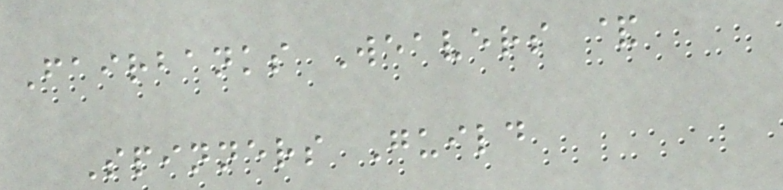Fairbanks Weavers &
Spinners Guild
